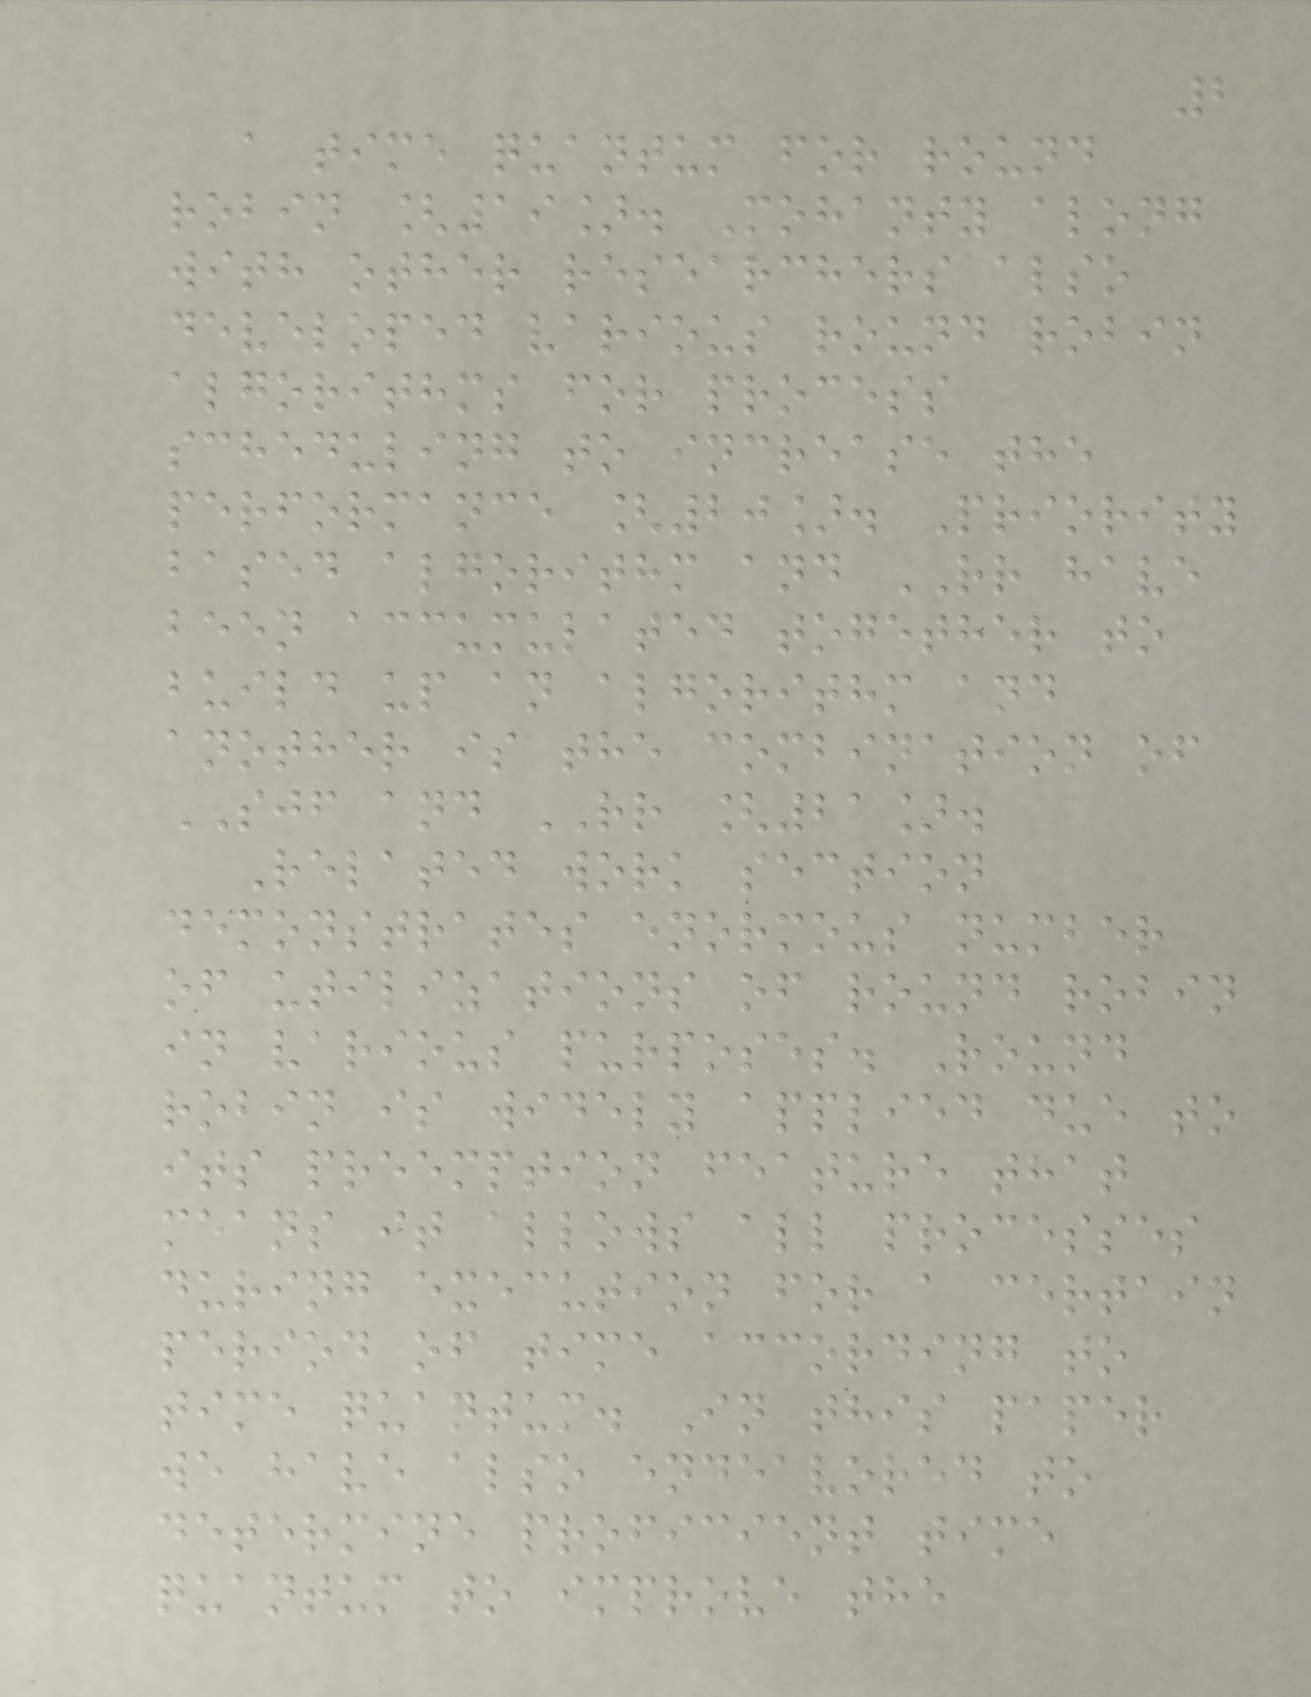2
a time quantum for round
robin [19]. Mohanty along
with other researchers also
developed various round robin
algorithms for process
scheduling to increase the
performance [20]. Priority
based algorithm and RR have
been accumulated together to
build up an algorithm and
another is the combination of
SJF and RR [21].
Related work section
demonstrates enormous number
of utilizations of round robin
in various purposes. Round
robin is widely applied due to
its preemption feature that
means it allows all processes
during execution for a certain
period of time according to
time quantum. In this paper
we have also endeavored to
determine proficient time
quantum to improve the
